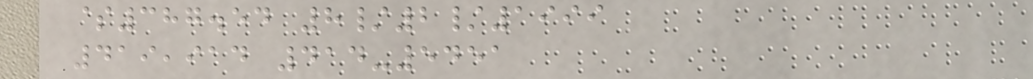$387.54 8/2/1999
419,914 414-5451
